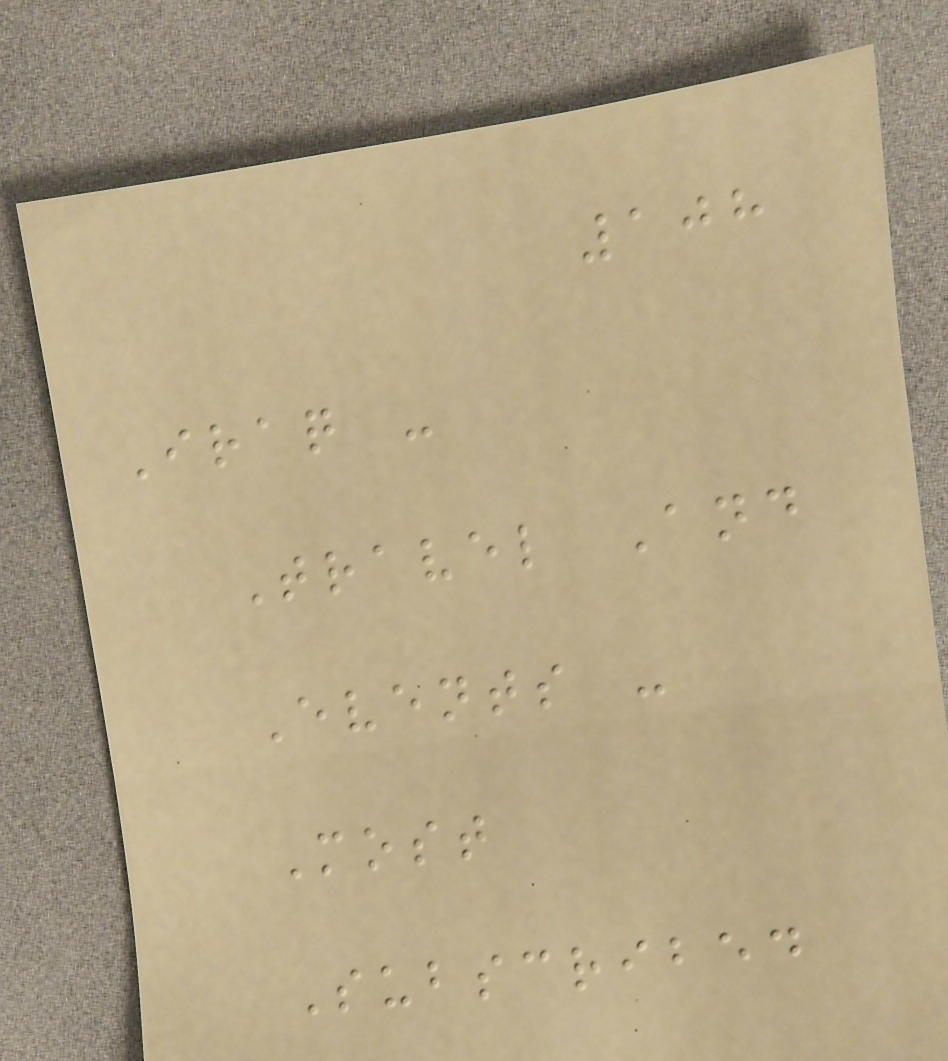108
Iraq -
Travel And
Events -
Most
Subscribed
